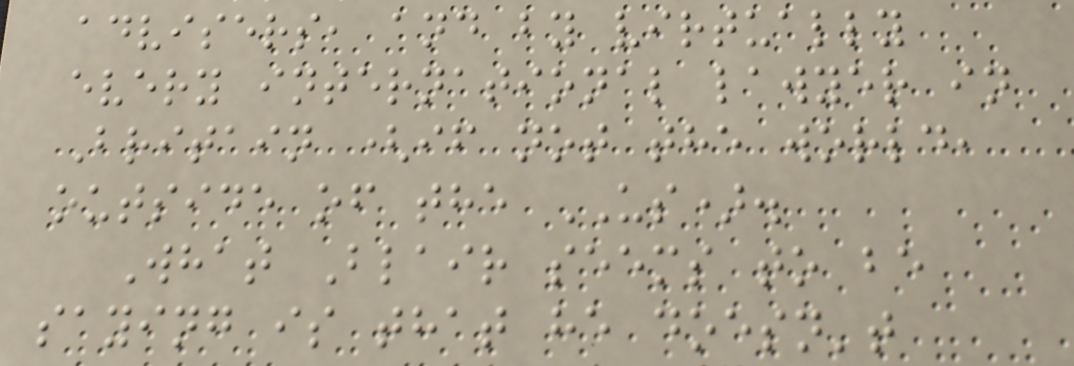advisers, and by virtually
every international lawyer in
Britain (if not the world,
outside of the US).
What Blair seems to be
saying is that he doesn't
